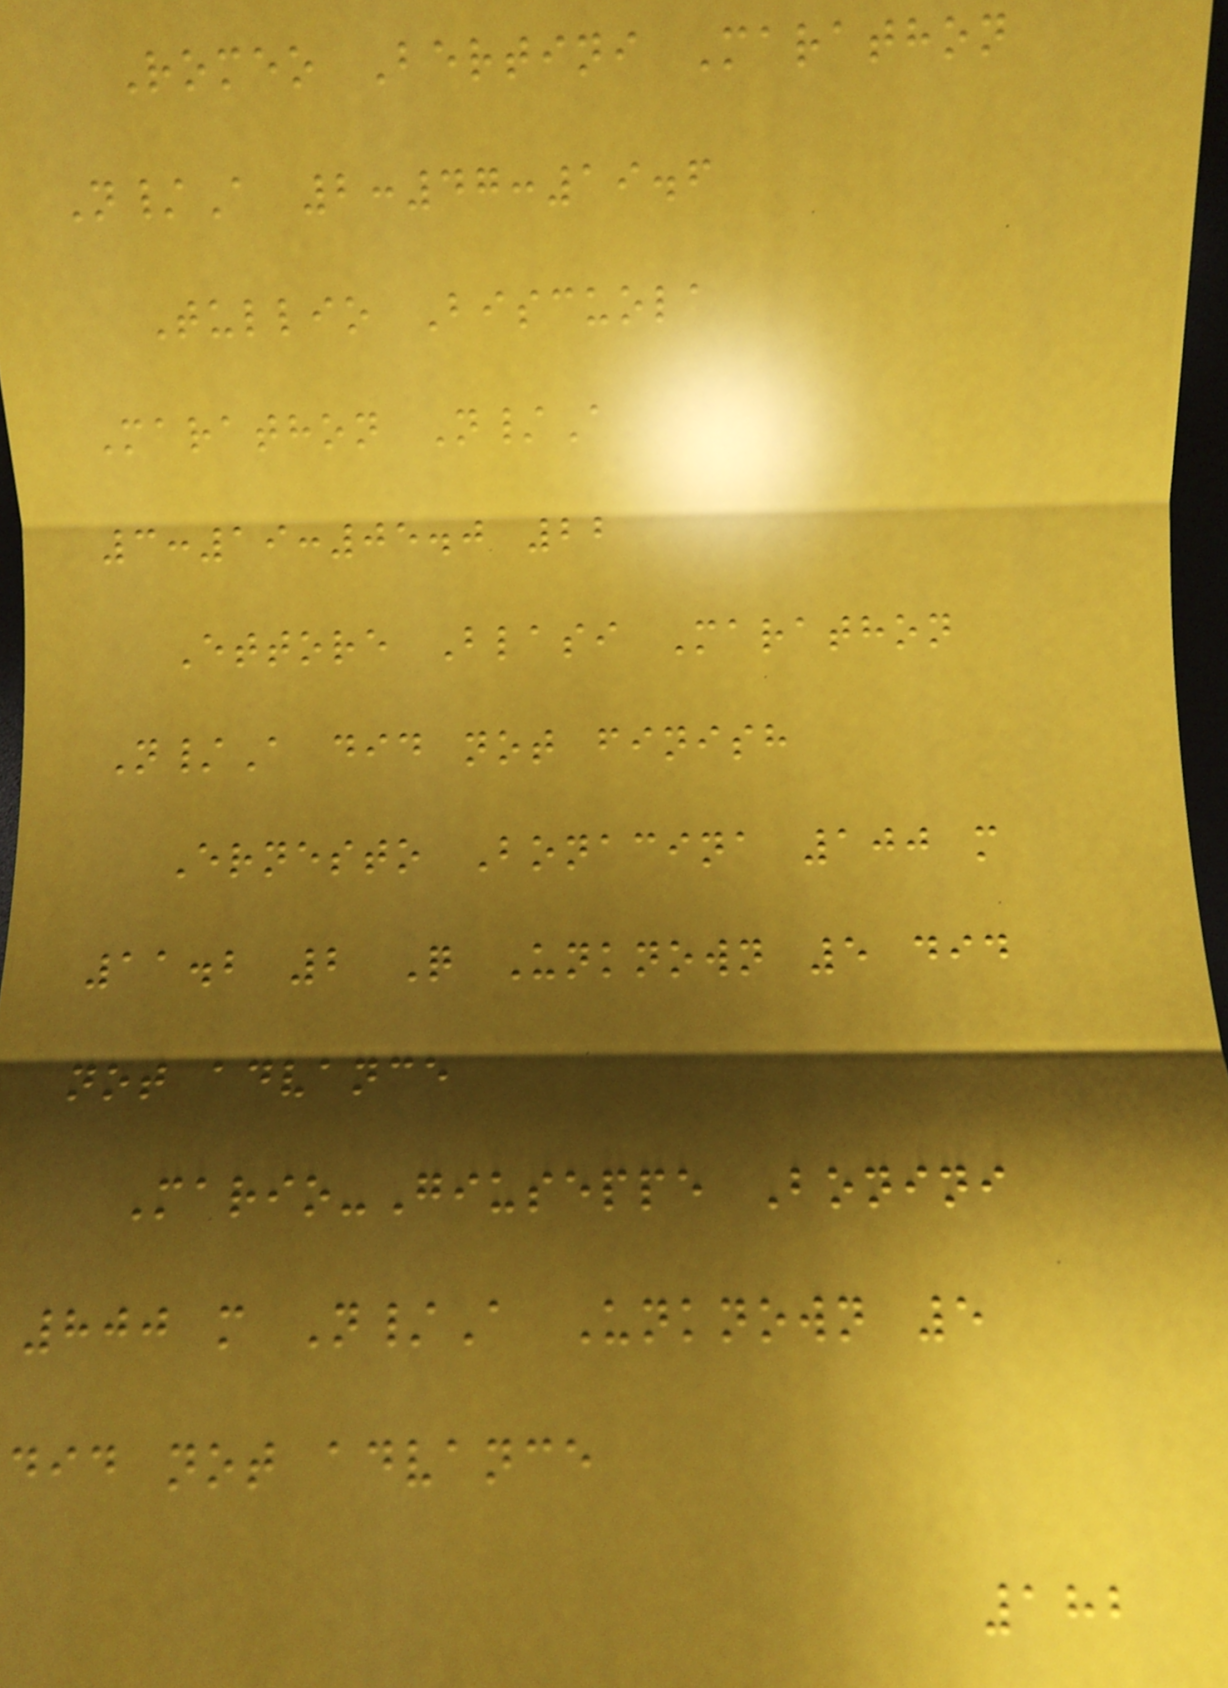Romeo Bertini Marathon
N/A 2:47:19.6
Tullio Biscuola
Marathon N/A
3:19:05.0 22
Ettore Blasi Marathon
N/A did not finish
Ernesto Bonacina 100 m
11.2 2 Q Unknown 5 did
not advance
Mario-Giuseppe Bonini
800 m N/A Unknown 5
did not advance
182
